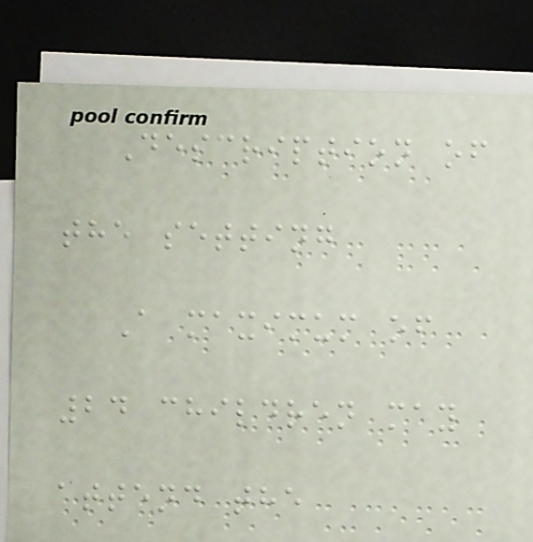Description of
the setting
A maximum of
24 children may
attend the
